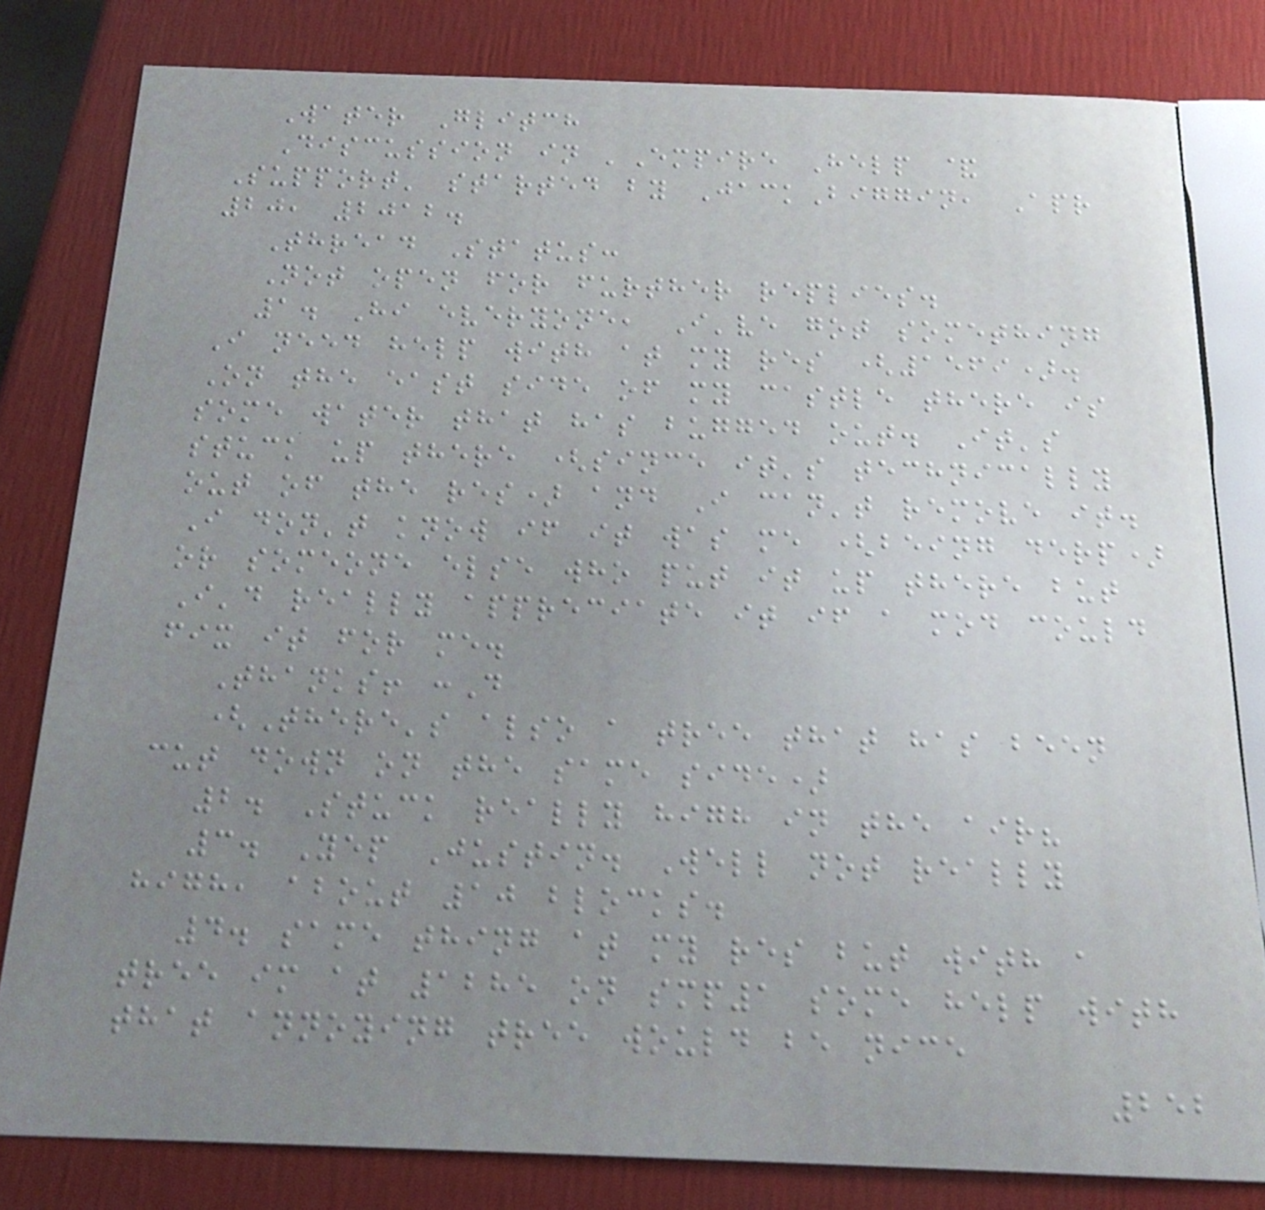Water Glitch
Discussion in 'Empire Help &
Support' started by JackBiggin, Apr
20, 2012.
Thread Status:
Not open for further replies.
1. Hi everyone, I've got something
I need help with at my res (1569).
On the east side of my castle there is
some water that has bugged out. It's
stuck up there (since it's technically
out of the res) and I can't remove it.
I don't know if it was me (being derp)
or someone else who put it up there but
I'd really appreciate it if a mod could
fix it for me.
Thanks! :D
(There's also a tree that has been
cut down on the same side)
2. Stuck really high in the air?
3. Yep Justin. Well not really
high, about 10 blocks.
4. same thing at my res but with a
tree im at 1285 on smp1 some help with
that annoying tree would be nice
252
